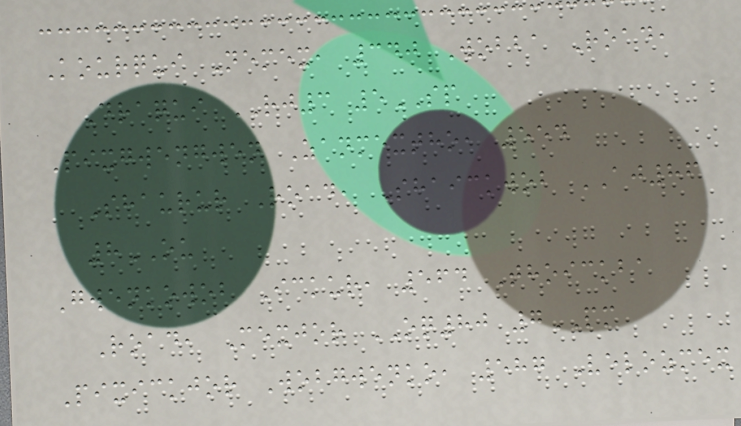Kourqui Nemex, 340 Wobba Road,
Draqui RJ3 5SP
Pixgwengwen Zanmextho, 554
Shaurur Road, Shaickwob AJ86
8OU
Gwenkowob Ickur, 564 Thoickba
Road, Mexjor OQ80 7PM
Pixickjor Wobgwenko, 587 Velozmex
